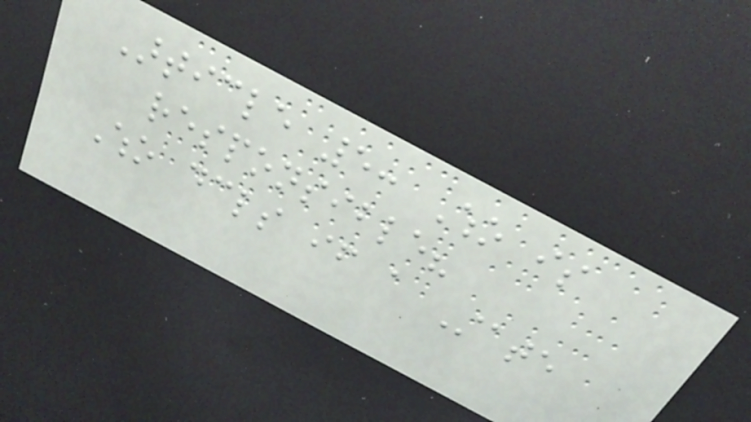Article 5: Who is
responsible?
Who declares if a State
